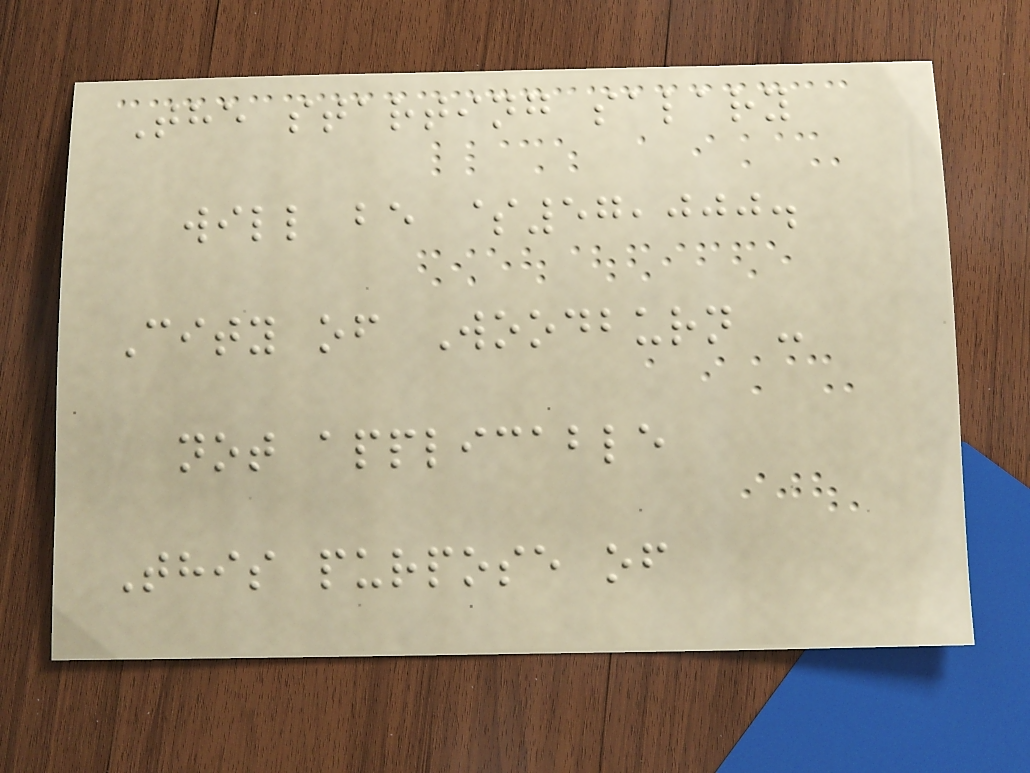The starting salary
will be $57,000.
City of Woodburn -
not applicable
This purpose of
